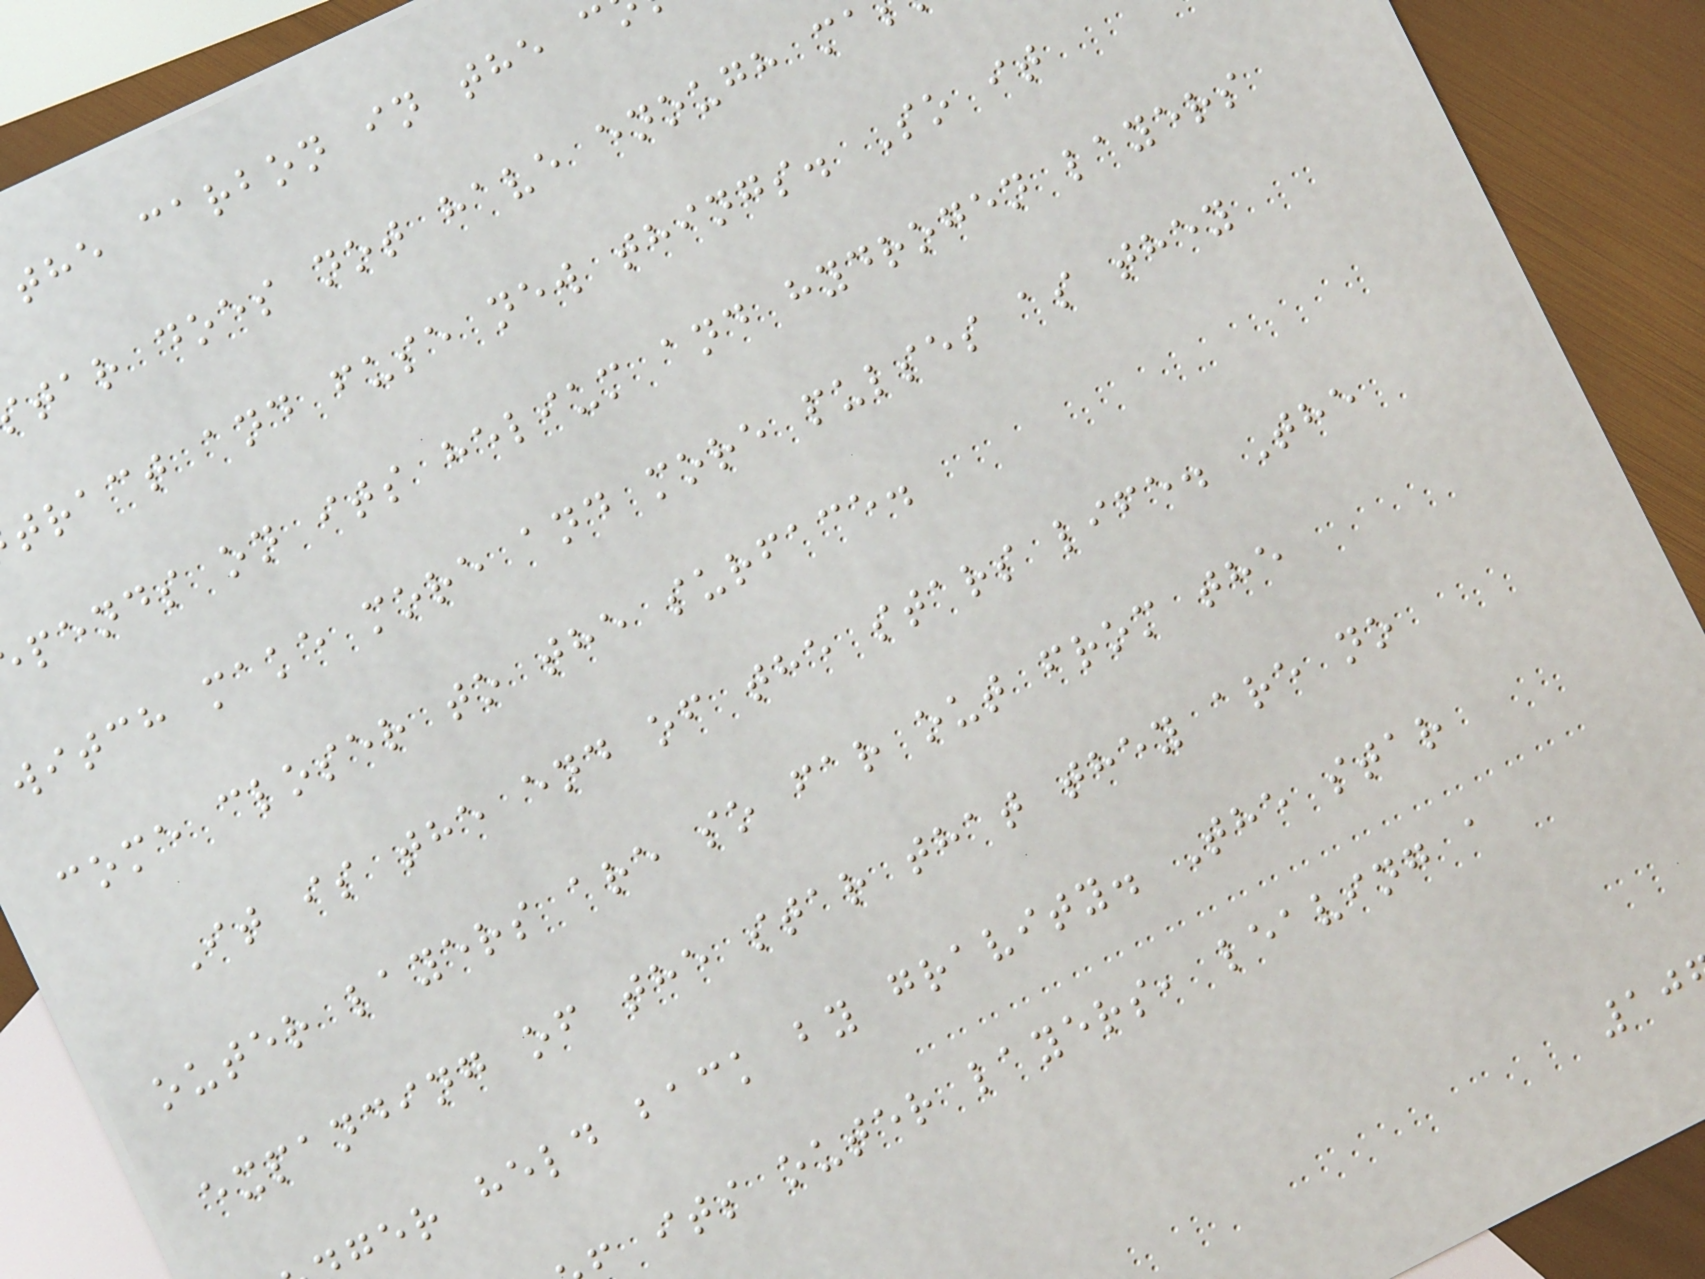the carbon in the c
tar does not have enough ma
tract and fuse new things. So it
pends on its helium and hydrogen layers
witch make more and more pulses as they
come closer to the surface.
It is the end of the stars life. The
outer layers are so far out from the
expanding of the star that they are no
ger held back by gravity. The star
its outer layers, leaving a
